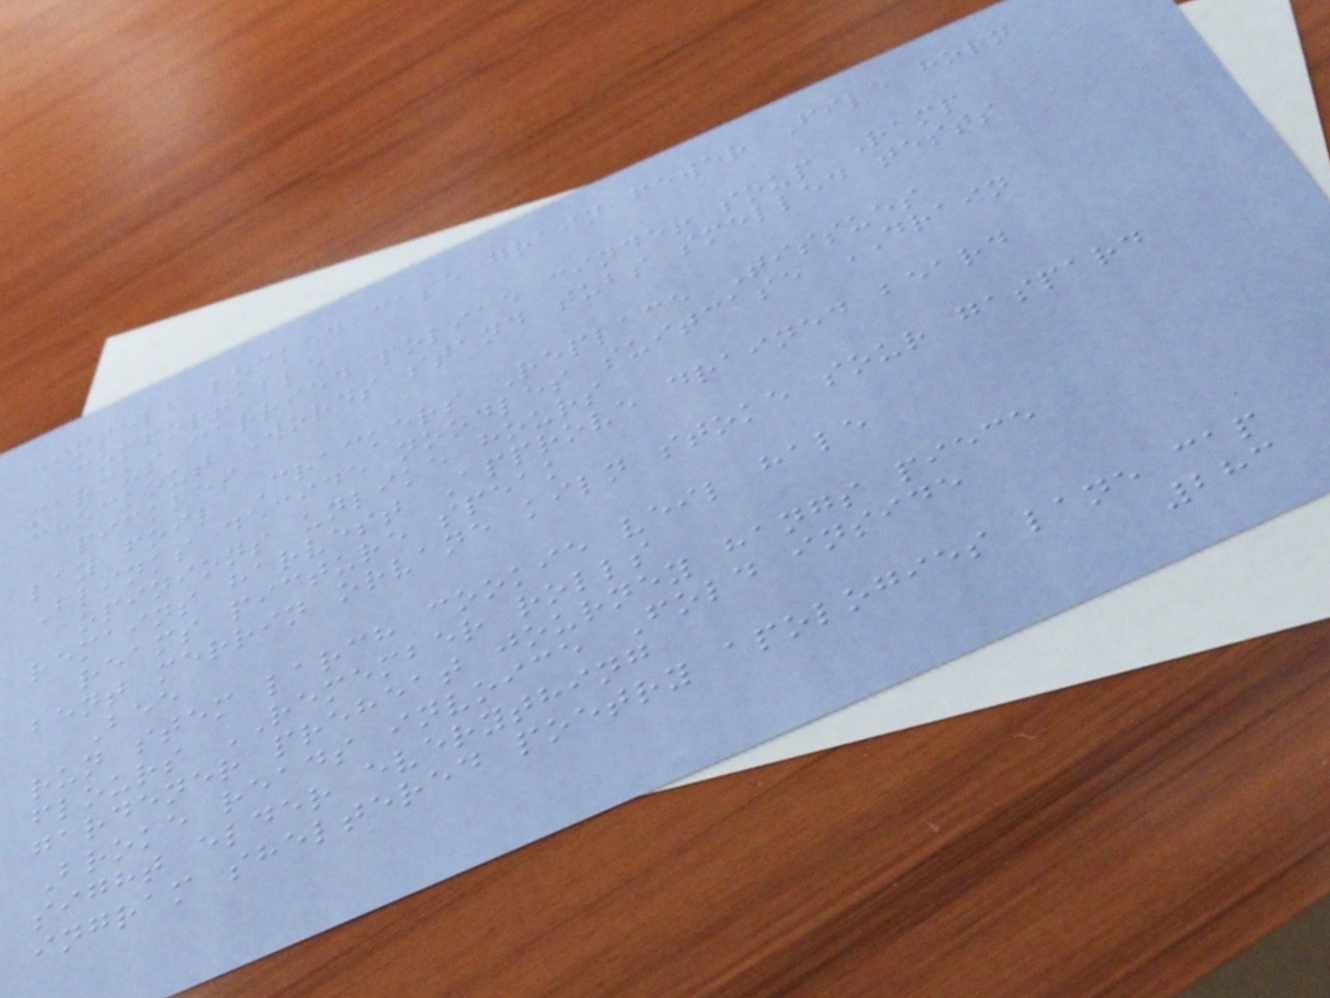himself locked case grain fewer File horn
comfortable
marcus carried police cinder soup Ramp
checkout Words stand tubs smelled tests
pickles
lay foil Crackers Replace Tissues
Blinks decide noodles suitcase DRAIN
opinions unlike hours
remains harvest Approve drained beard
reams picture speak
bent merrin orvane kiln stoke sour gaspard
Bee
run stem larch cookie veil hale
flours REMEMBER rolls
gardener preheat journey hangs piece
Broke reads invoice Fold inside
sight elder everything
ingram sheltered poetry apologies lane cap
283
